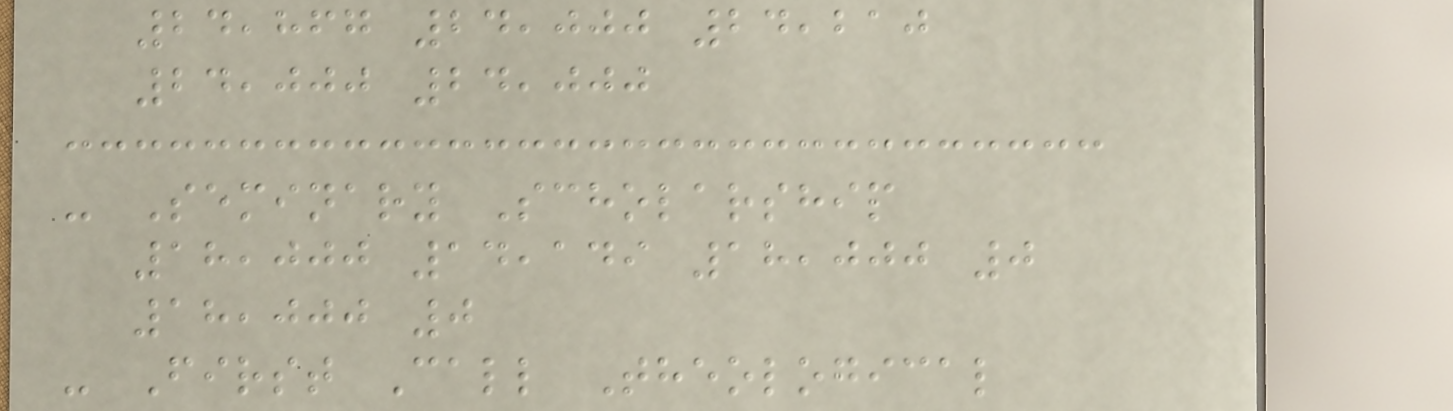24,867 24,000 24,210
24,000 24,000
- Seminary Scholarship
18,000 14,149 18,000 0
18,000 0
- First Call Theological
